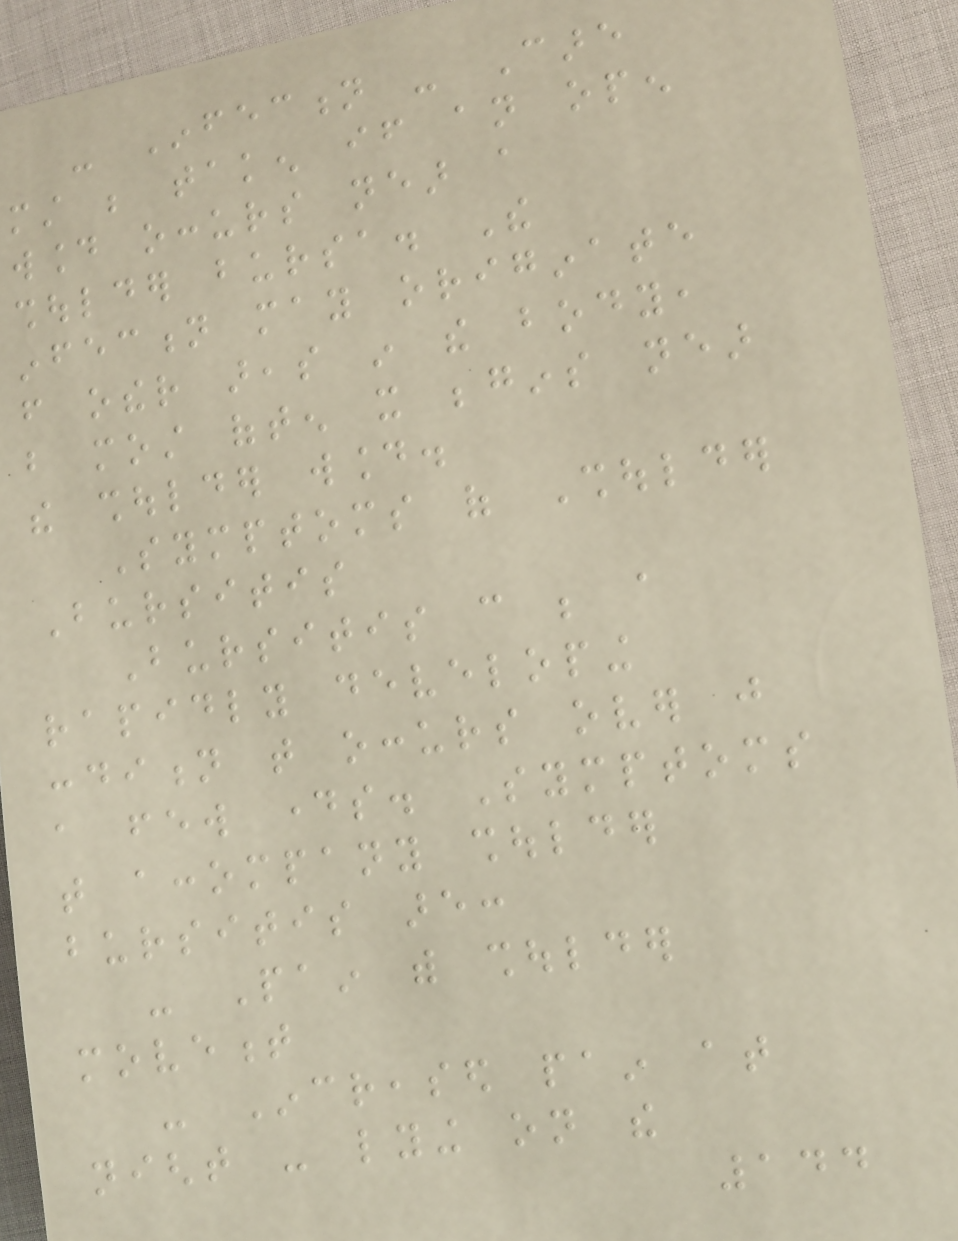- Infection - Care
must be taken if an open
wound occurs near a
shoulder bursa. The
infection may originate
from other areas in the body,
but most often it begins near
the shoulder wound.
Symptoms of Shoulder
Bursitis
Bursitis can be a
rapidly developing
condition that occurs over just
a few days. Symptoms
that accompany shoulder
bursitis are:
- Pain with shoulder
movement
- Increased pain at
night - lying on the
144
